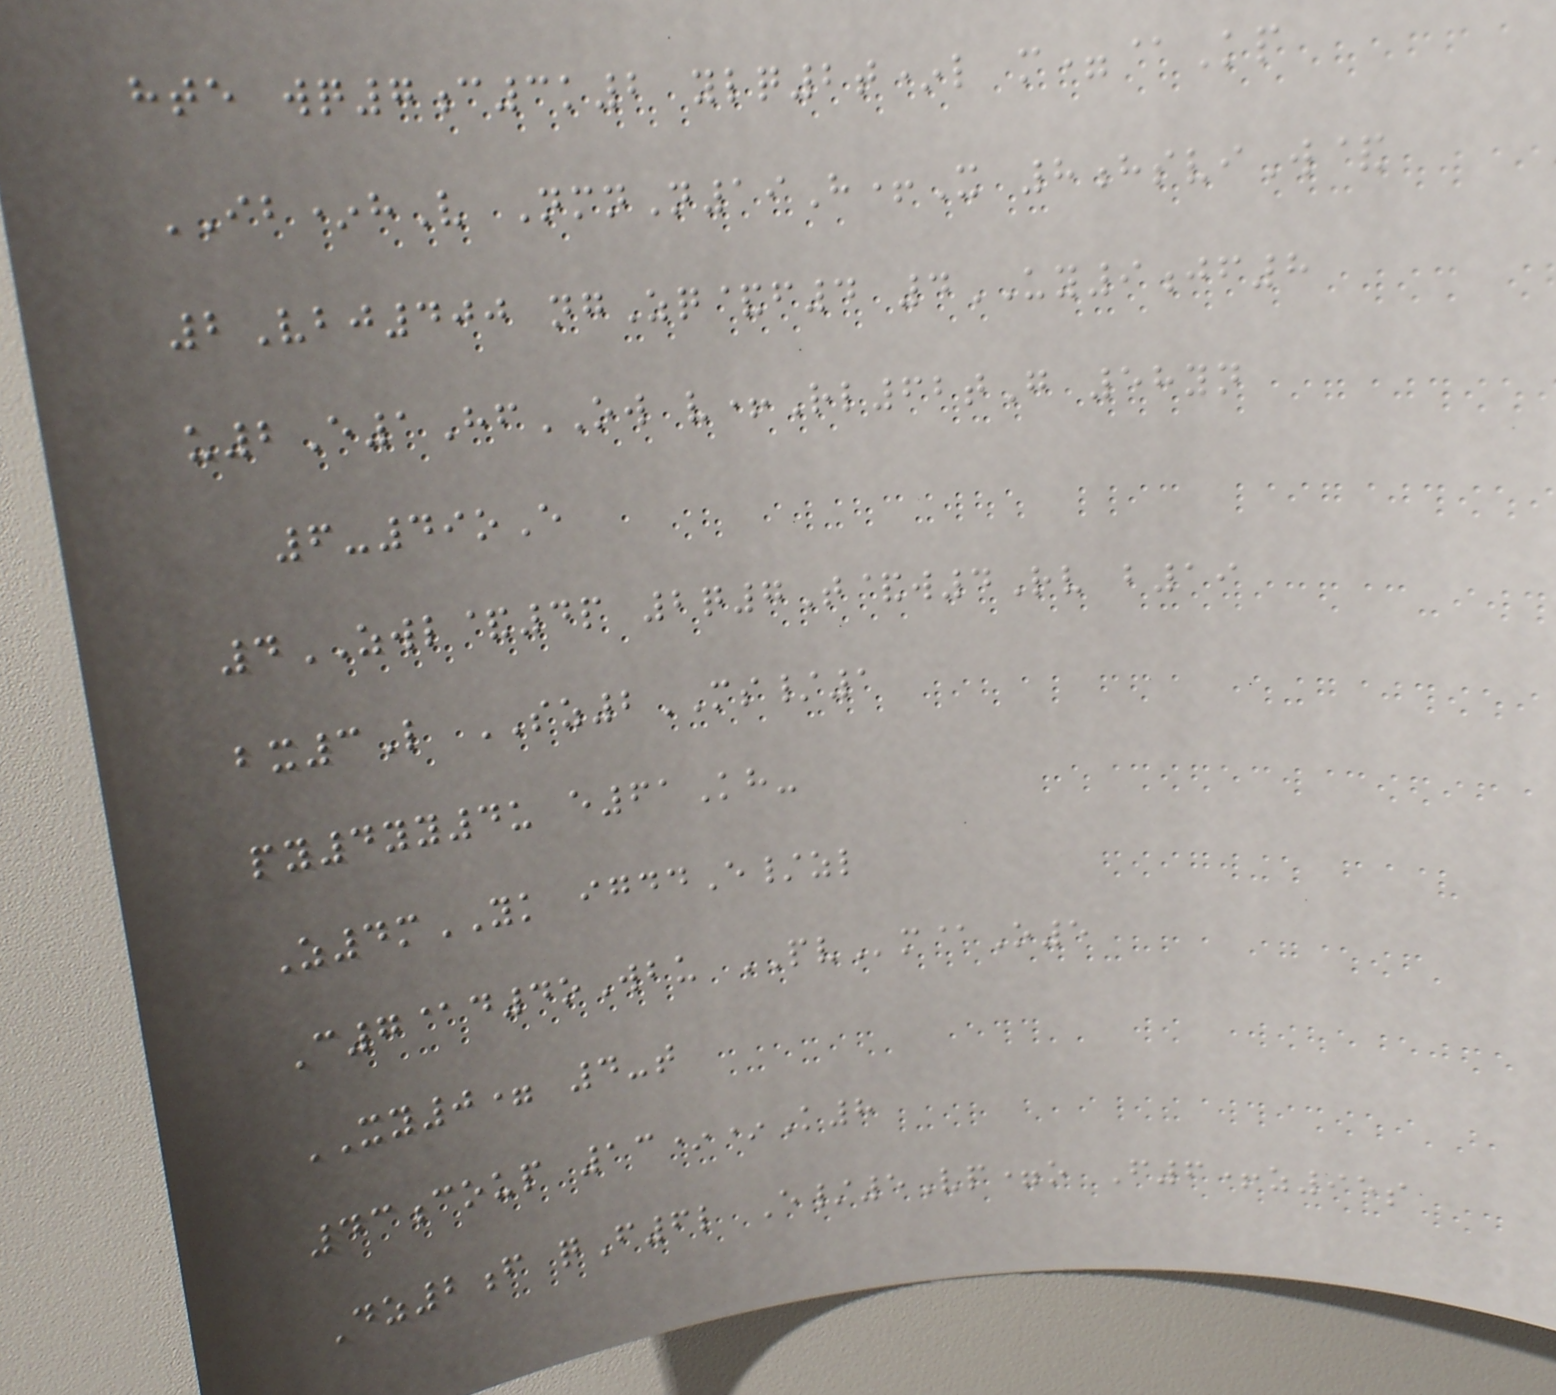hte wq7c3k2 ylq2t*l m=@Kp
IB*hV NmnN19H+X 8hsviW&
2Vbj400 ngZq&f4 4UY9jf8
u2E1HfOW v+Rl62tG 58yn
6-49oE
4ZWL&4p 2q7T&w4Rv b19
bx3L SZ2MS/1
py4yy4u e61Kh-
Z4mYK igddE/zl
C7@d4oWbu PVm@O5
XY0= 4-t
43coup 13**K8
Dz2f qF6l E/5Vp=o F6+z95s
